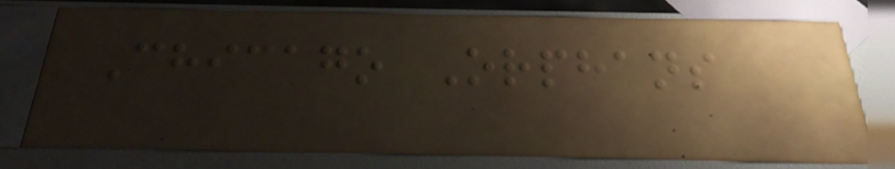Chicago Orphans
